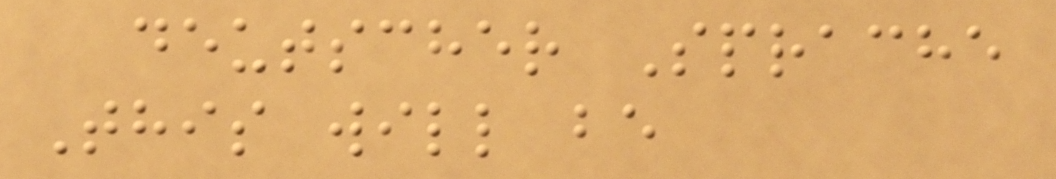deutscher Sprache
This will be
